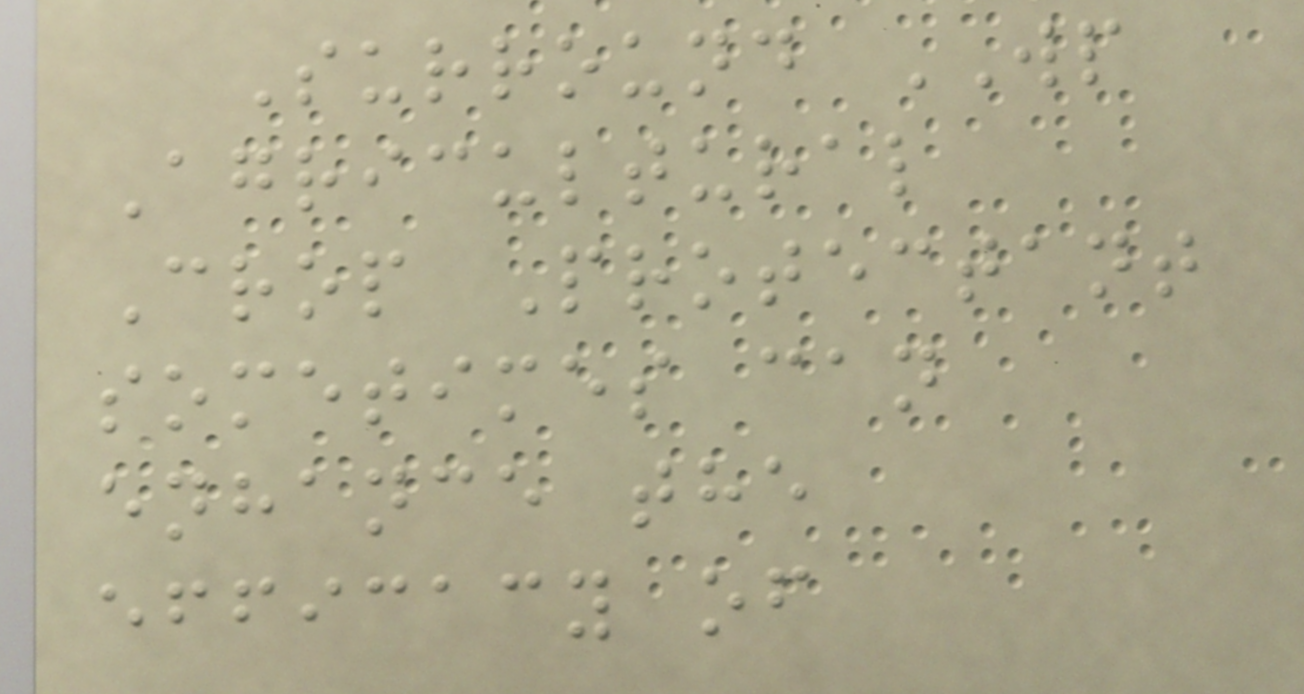Surround WP
Agricultural
Crop Protectant
sometimes can
enhance the
efficacy of
